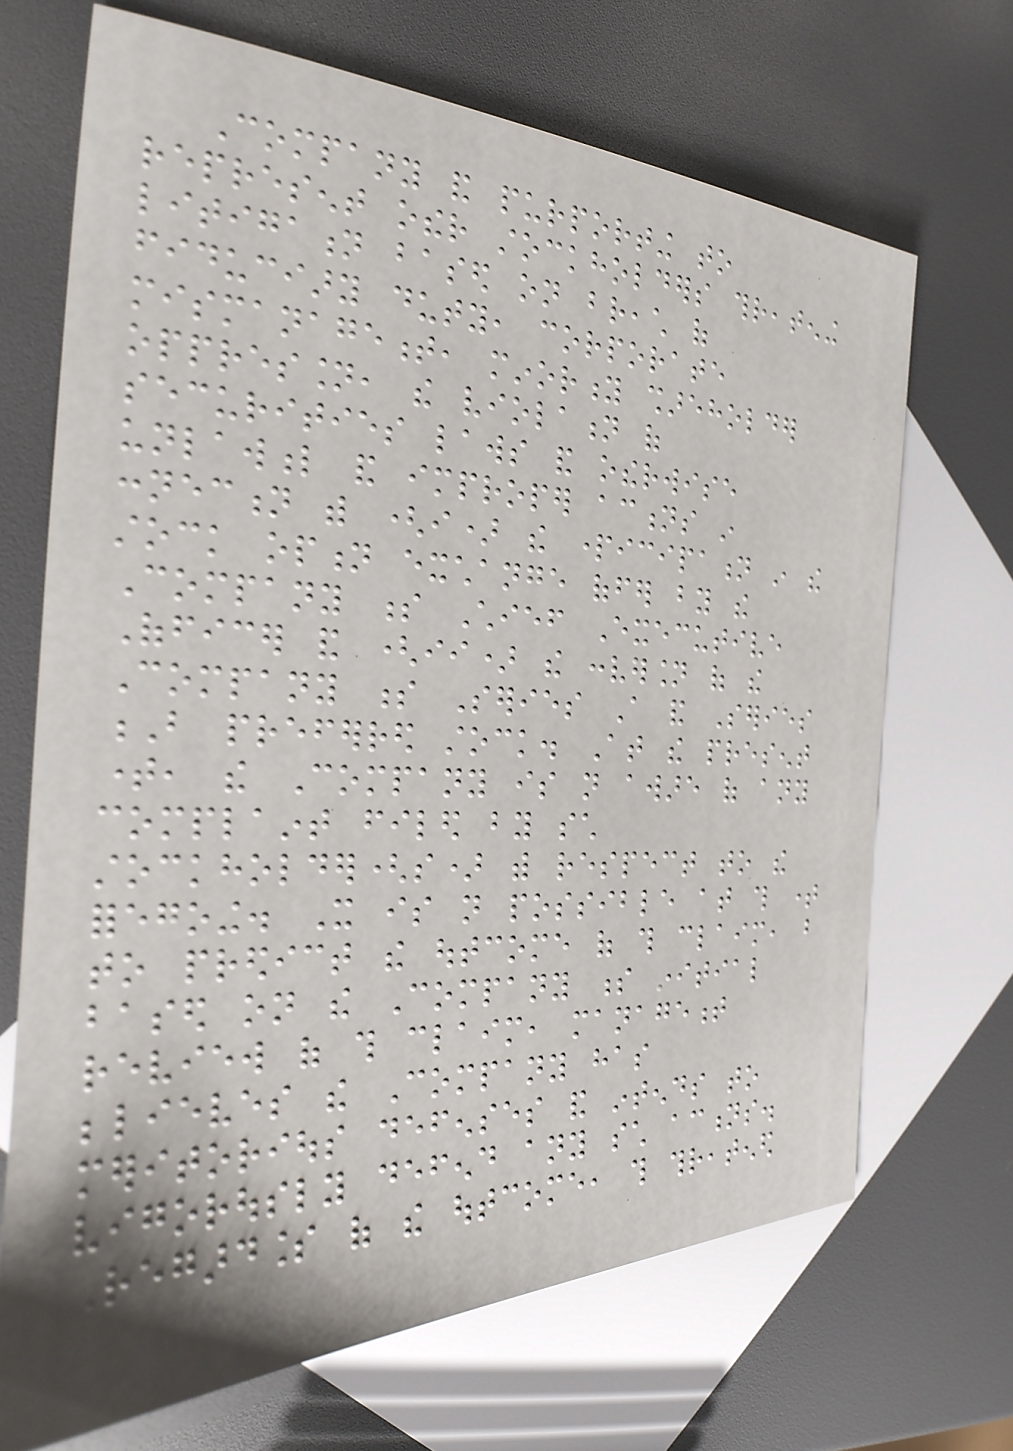Company and purporting to
represent other stockholders threatening
litigation based on breach of
fiduciary duty, corporate
mismanagement, minority shareholder
oppression, the violation of
securities laws and otherwise
unlawful and improper actions in
connection with (i) the participation in the
stock option exchange offer by the
Company s Chief Executive
Officer and (ii) the conversion of the
Company s Series A and Series
B preferred stock. At the present
time, the Company is not aware of any
complaint filed by such
stockholder(s) with respect to the
foregoing. It is not possible at this time
to predict the outcome of this claim, but
based on the Company s initial
review of this claim, management
believes the Company has
meritorious defenses and intends to
vigorously defend any such actions.
Regardless of the outcome, this threatened
